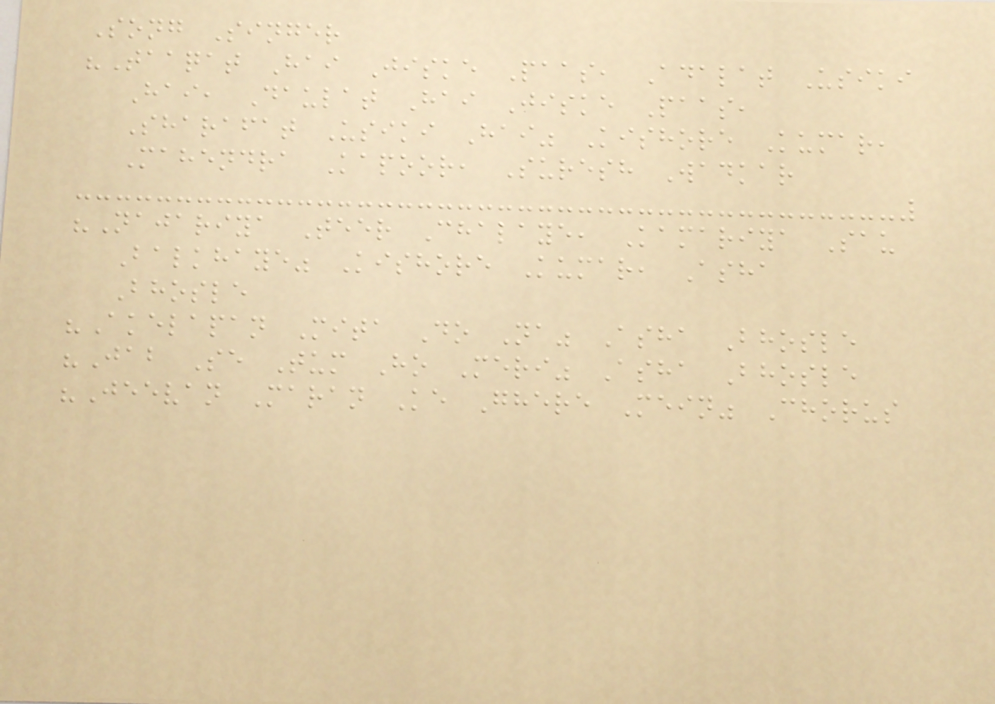Song Singer
"Taaqat Hai Jiske Paas, Adalat Usiki
Hai, Daulat Hai Jiske Paas,
Sharafat Usiki Hai" Kishore Kumar,
Mahendra Kapoor, Suresh Wadkar
"Najariya Teer Chalaye, Kamariya Sau
Balkhaye" Kishore Kumar, Asha
Bhosle
"Akelapan Mita Do Na" Asha Bhosle
"Jab Se Tum Ho Meri" Asha Bhosle
"Jeevan Maran Ke Ghere Mein" Chorus
